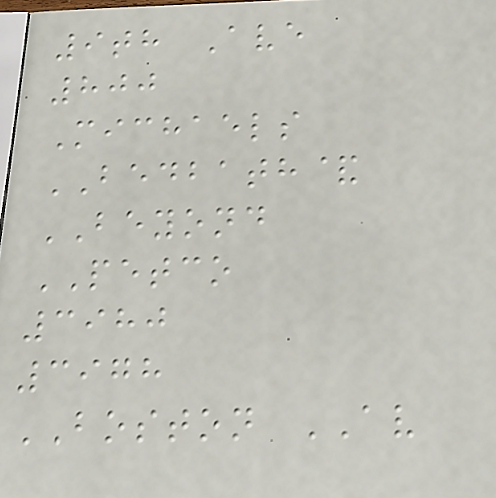9th Ave
800
Michaels
BEDBATH&
BEYOND
PETCO
3980
3978
BOSTON AV
